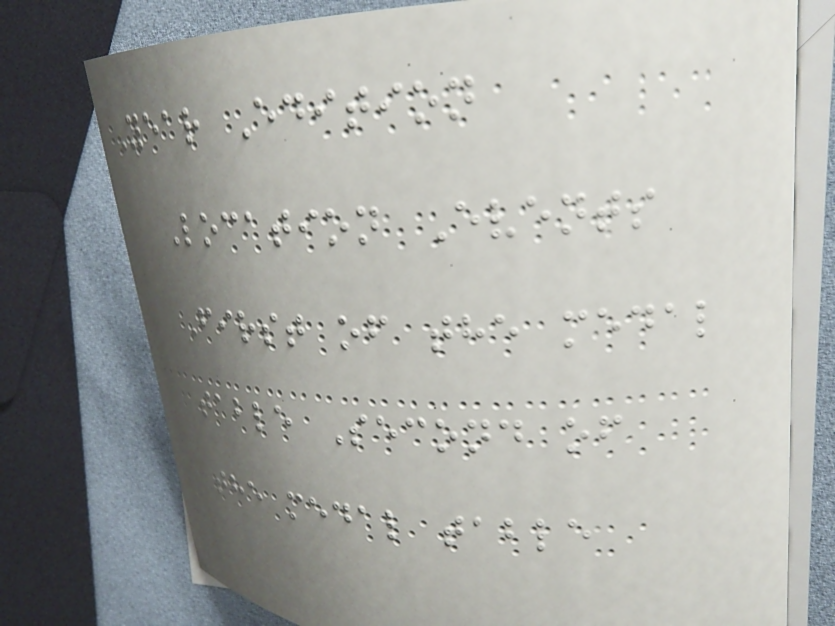Year Edition
Location Events
First of the medal
table Second of
the medal table
